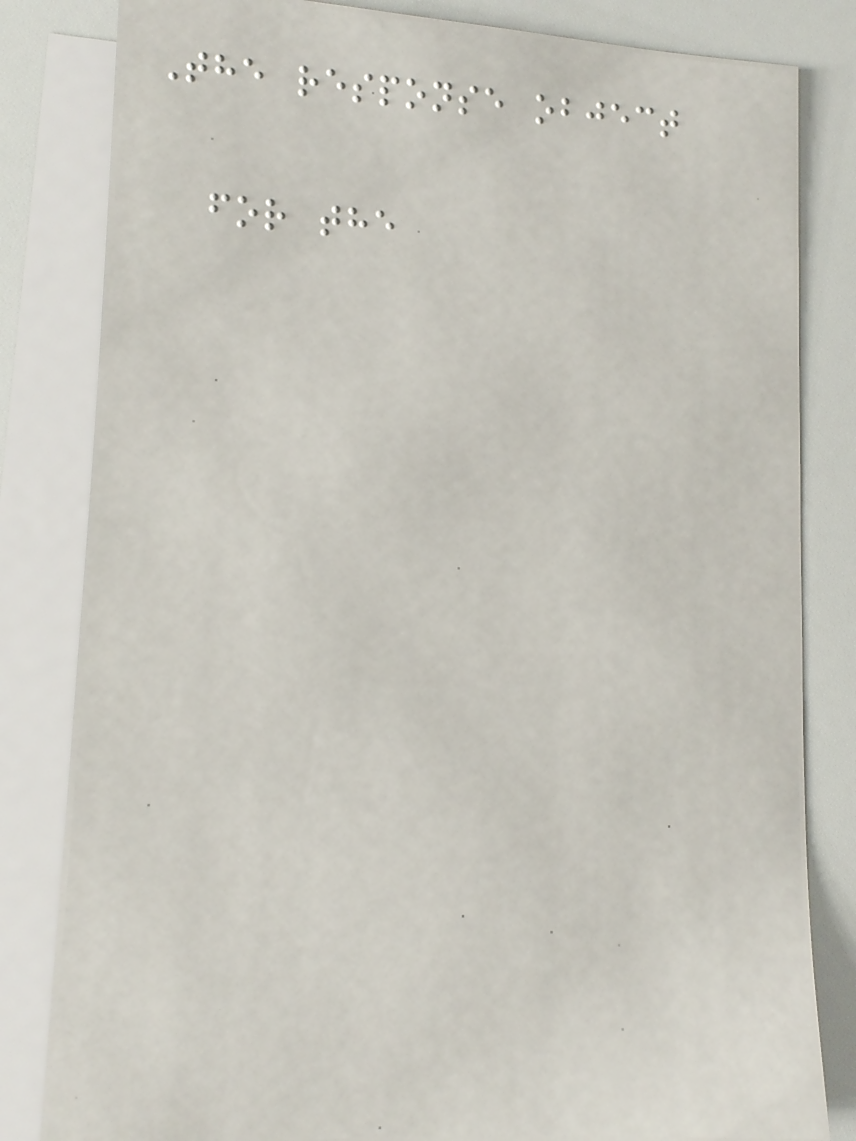The response object
for the
